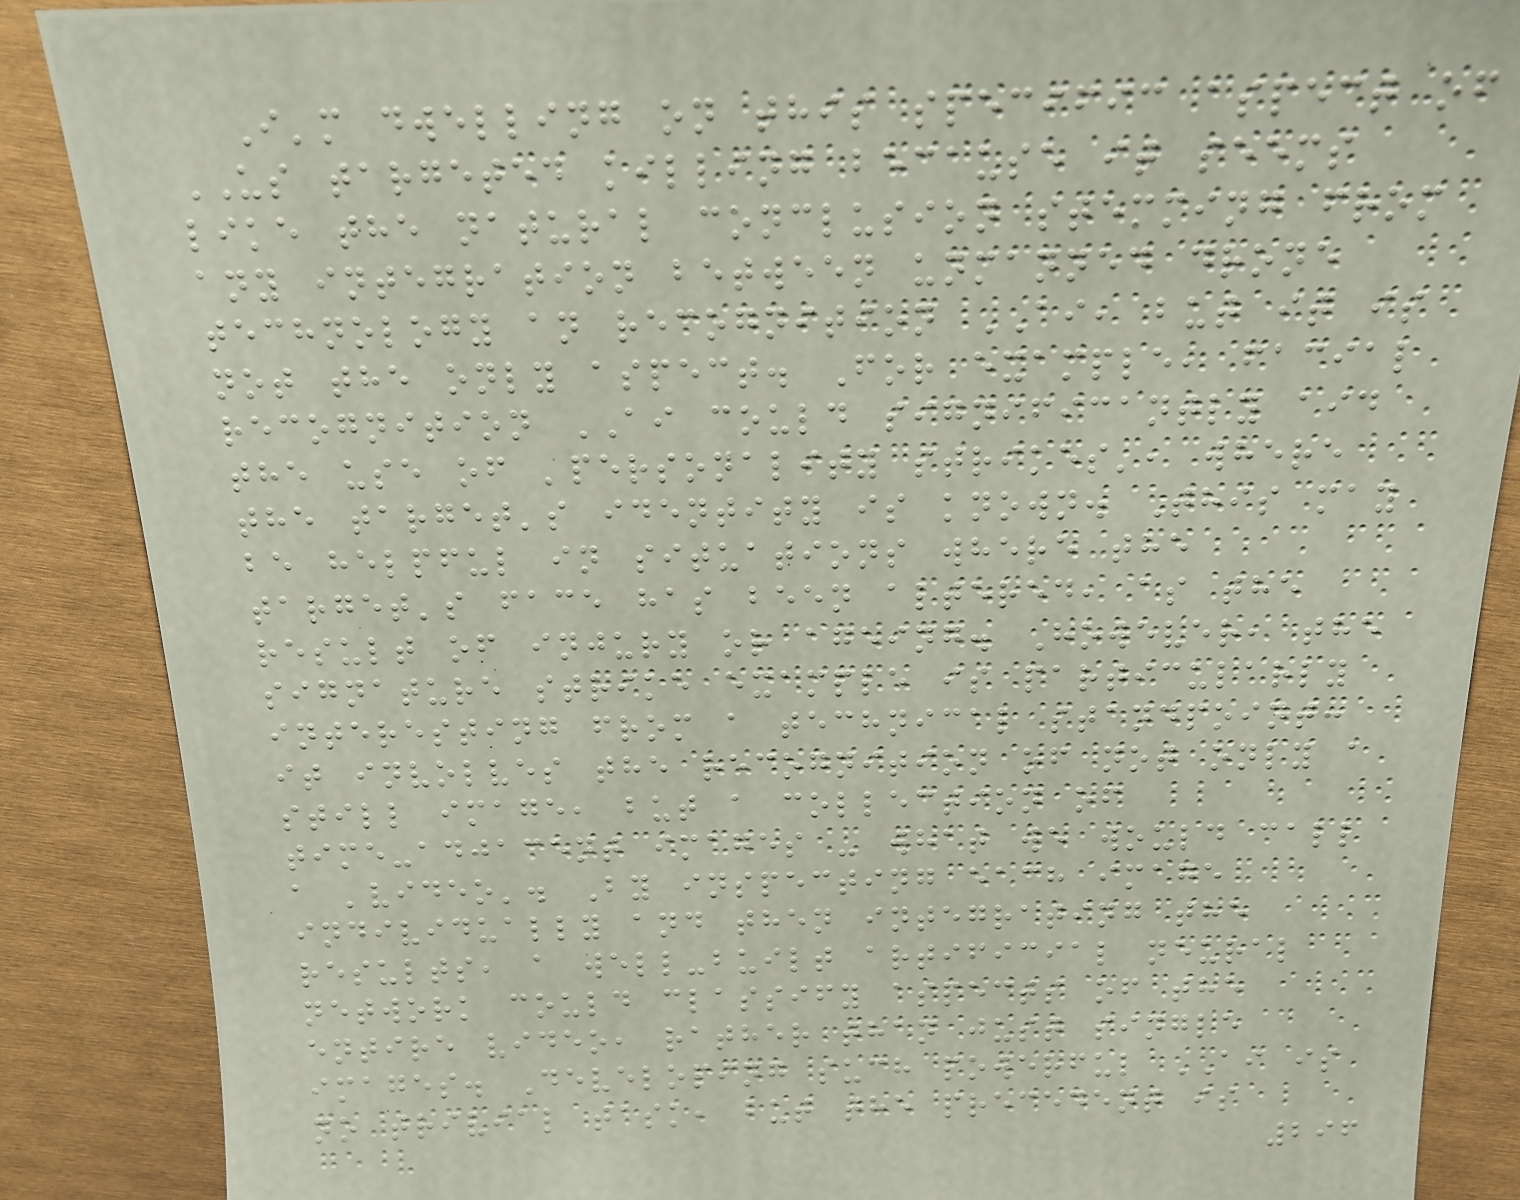I'm dwelling on this specific aspect of
US targeted killing because it seems
like the natural conclusion stemming from
any integration between unmanned drone
technology an recognition AI, but it is
not the only aspect. For example, facial
recognition AI could significantly aid
the use of 'personality strikes', where
the target's identity is known. This may
be helpful in situations where the
target's face has been altered, as the
result of injury or ageing. However, the
signature strike example is particularly
interesting from a technical standpoint:
it involves the recognition of not only a
still image, but a collection of
time-adjacent images - what we would call
a 'video'. By inspecting each image
individually and then integrating the
results, a well-built artificial neural
network could classify aspects of the
entire video, rather than just single
images. Developing such powerful AI is
no trivial task, but the precedent is
296
